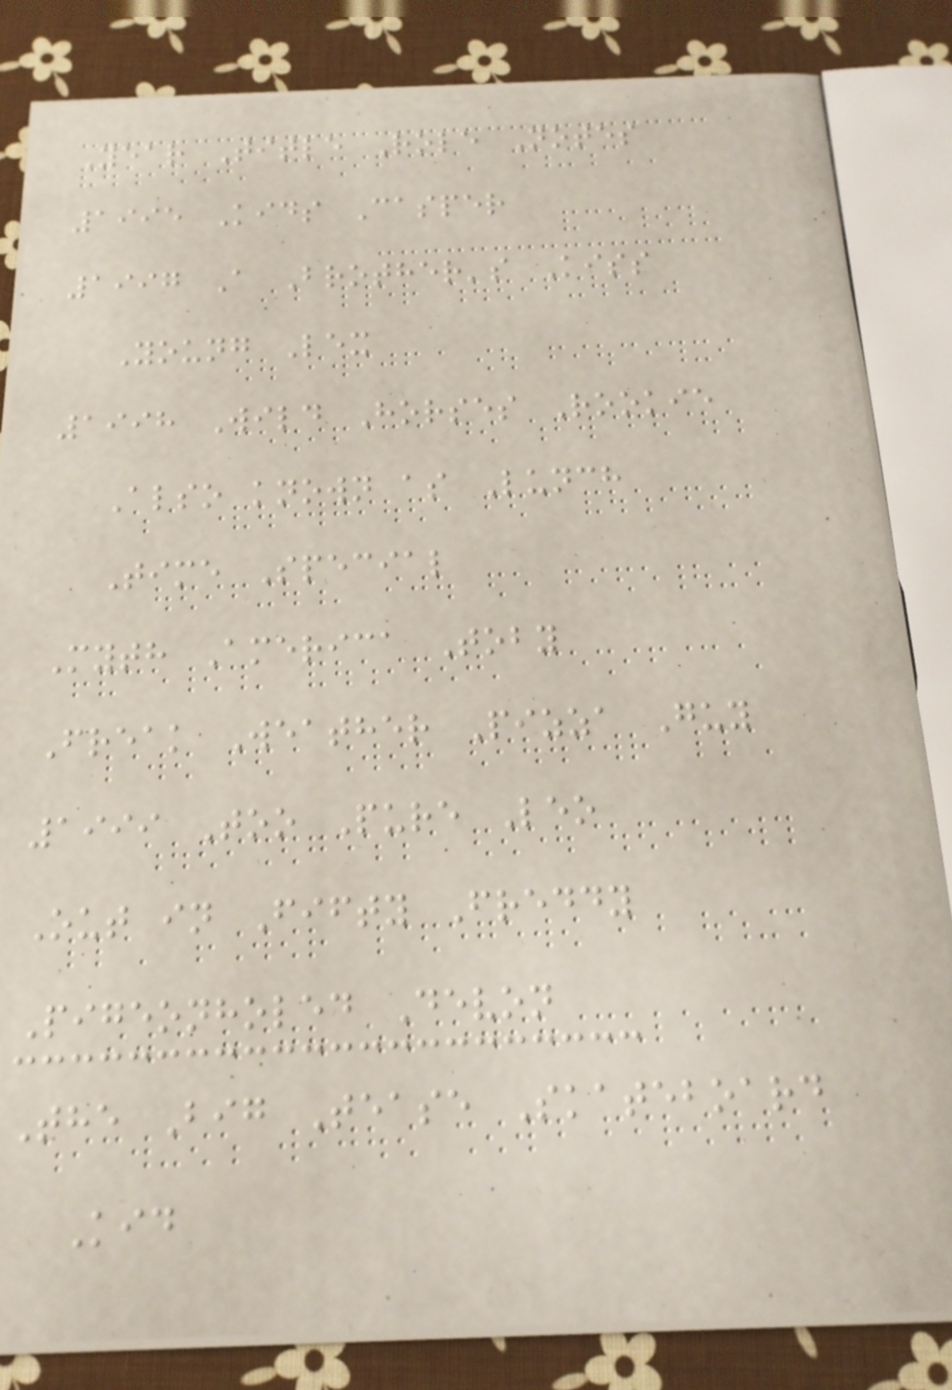Year Title Role Notes
1995 Kids Casper
1997 A Brother's Kiss
Young Lex
1998 Wild Horses Rookie
Also known as Lunch
Time Special
Myth America Toby
Freak Weather Pizza Guy
1999 Too Pure Leo
Out in Fifty Freddy
Pigeonholed Devon
The Big Tease Skateboard
Kid
